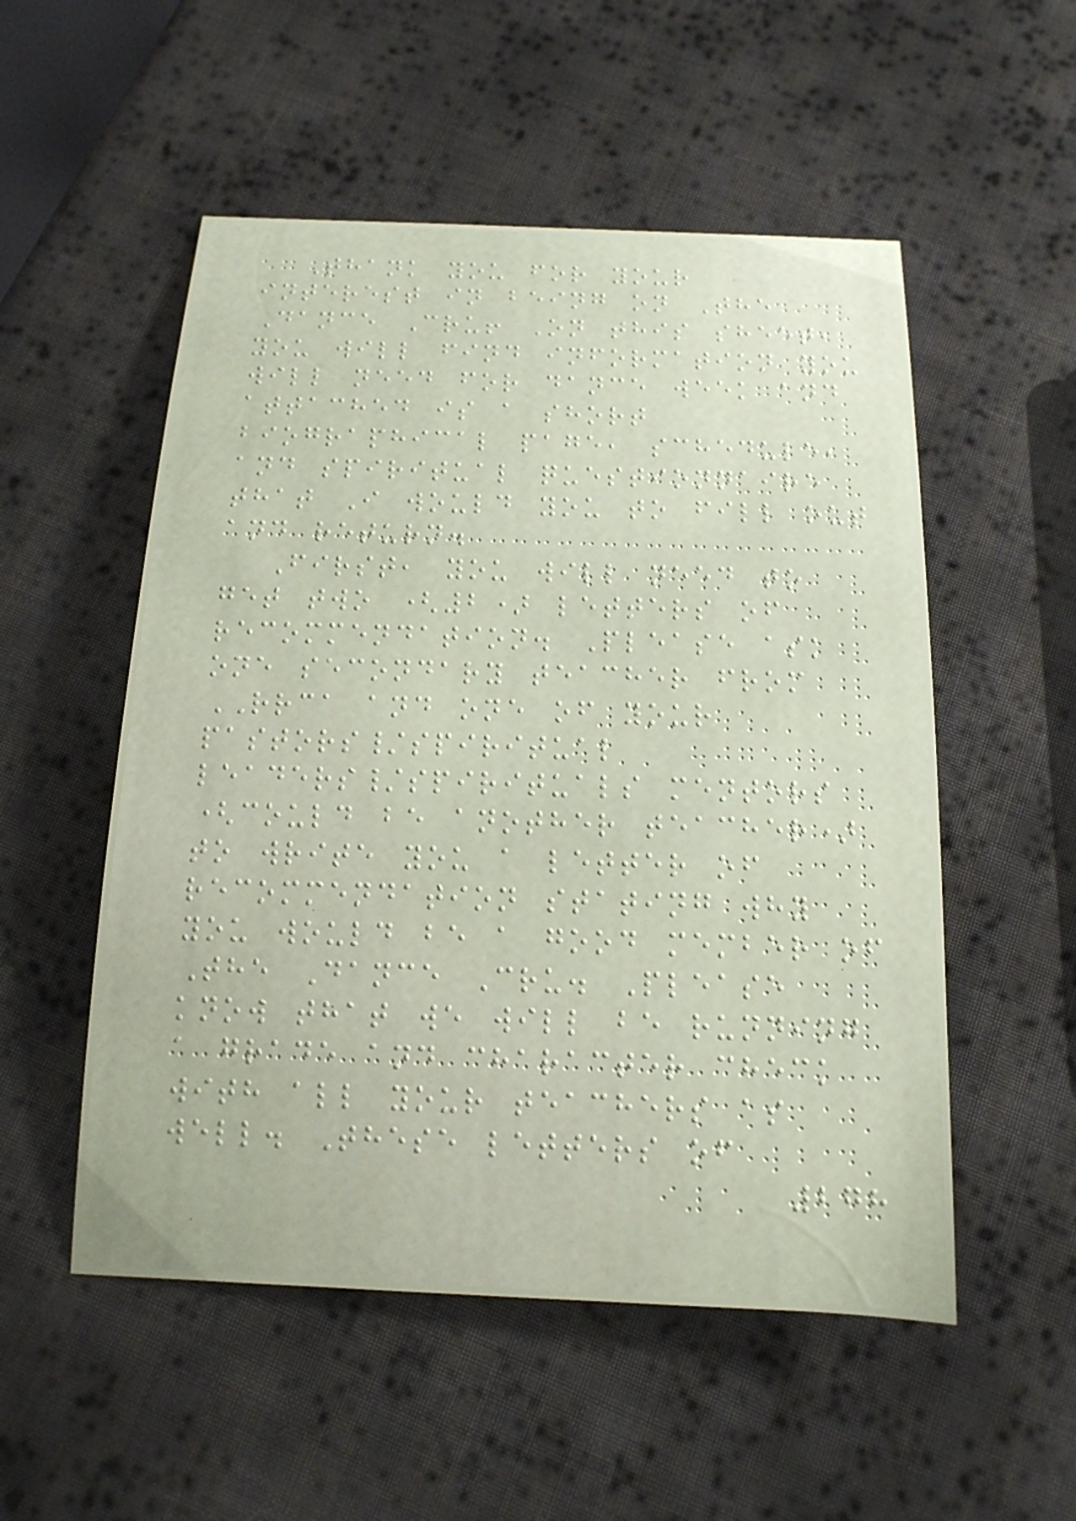Thank you for your
interest in being on The
Dance Cru! On this sheet,
you will find information you
will need for dance week and
attached is a short
biographical page, schedule,
and spiritual questionnaire
that I would you to fill out
and return.
First, you will need to
get two (2) letters of
recommendation. Please ask
one secondary teacher from
RRCA and one of your
pastors/spiritual
leaders/spirituals mentors
(could be another teacher)
to write you a letter of
recommendation stating why
you would be a good member of
The Dance Cru. Please
know that we will be running
a grade and character check
with all your teachers as
well. These letters of
278
